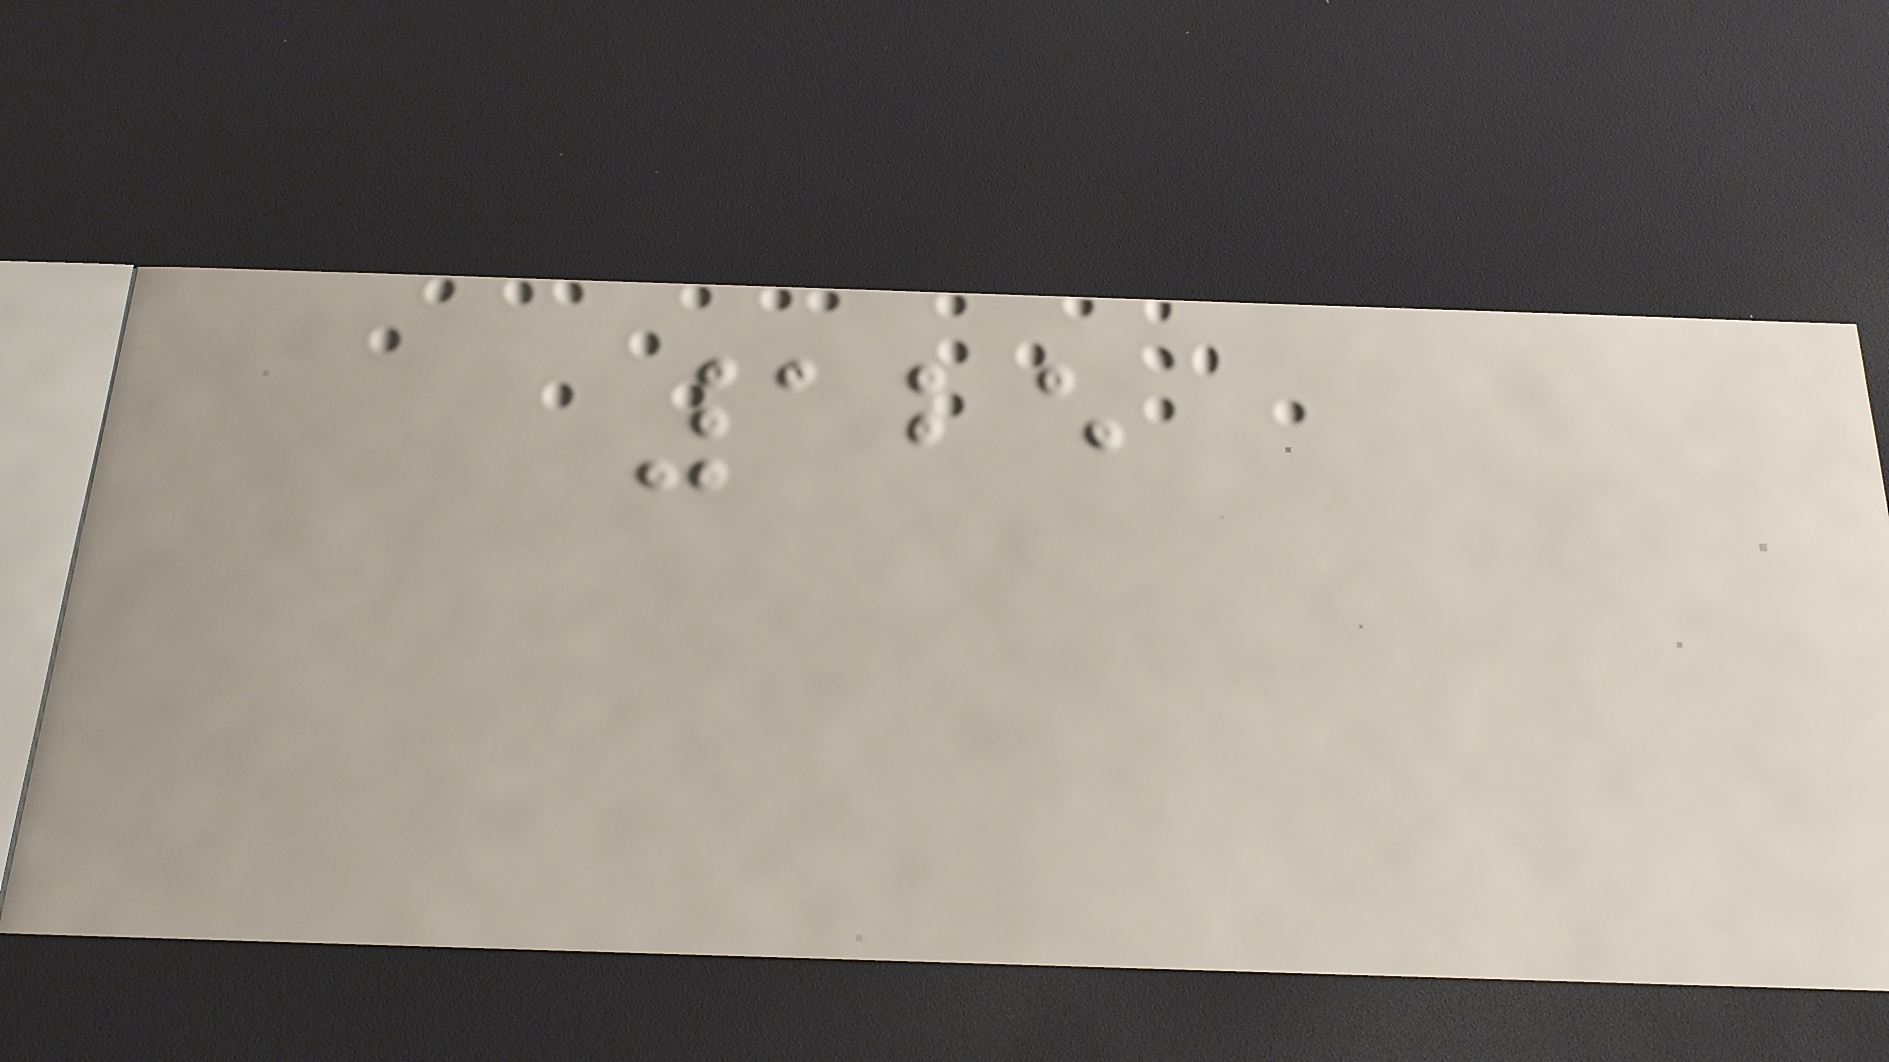125
